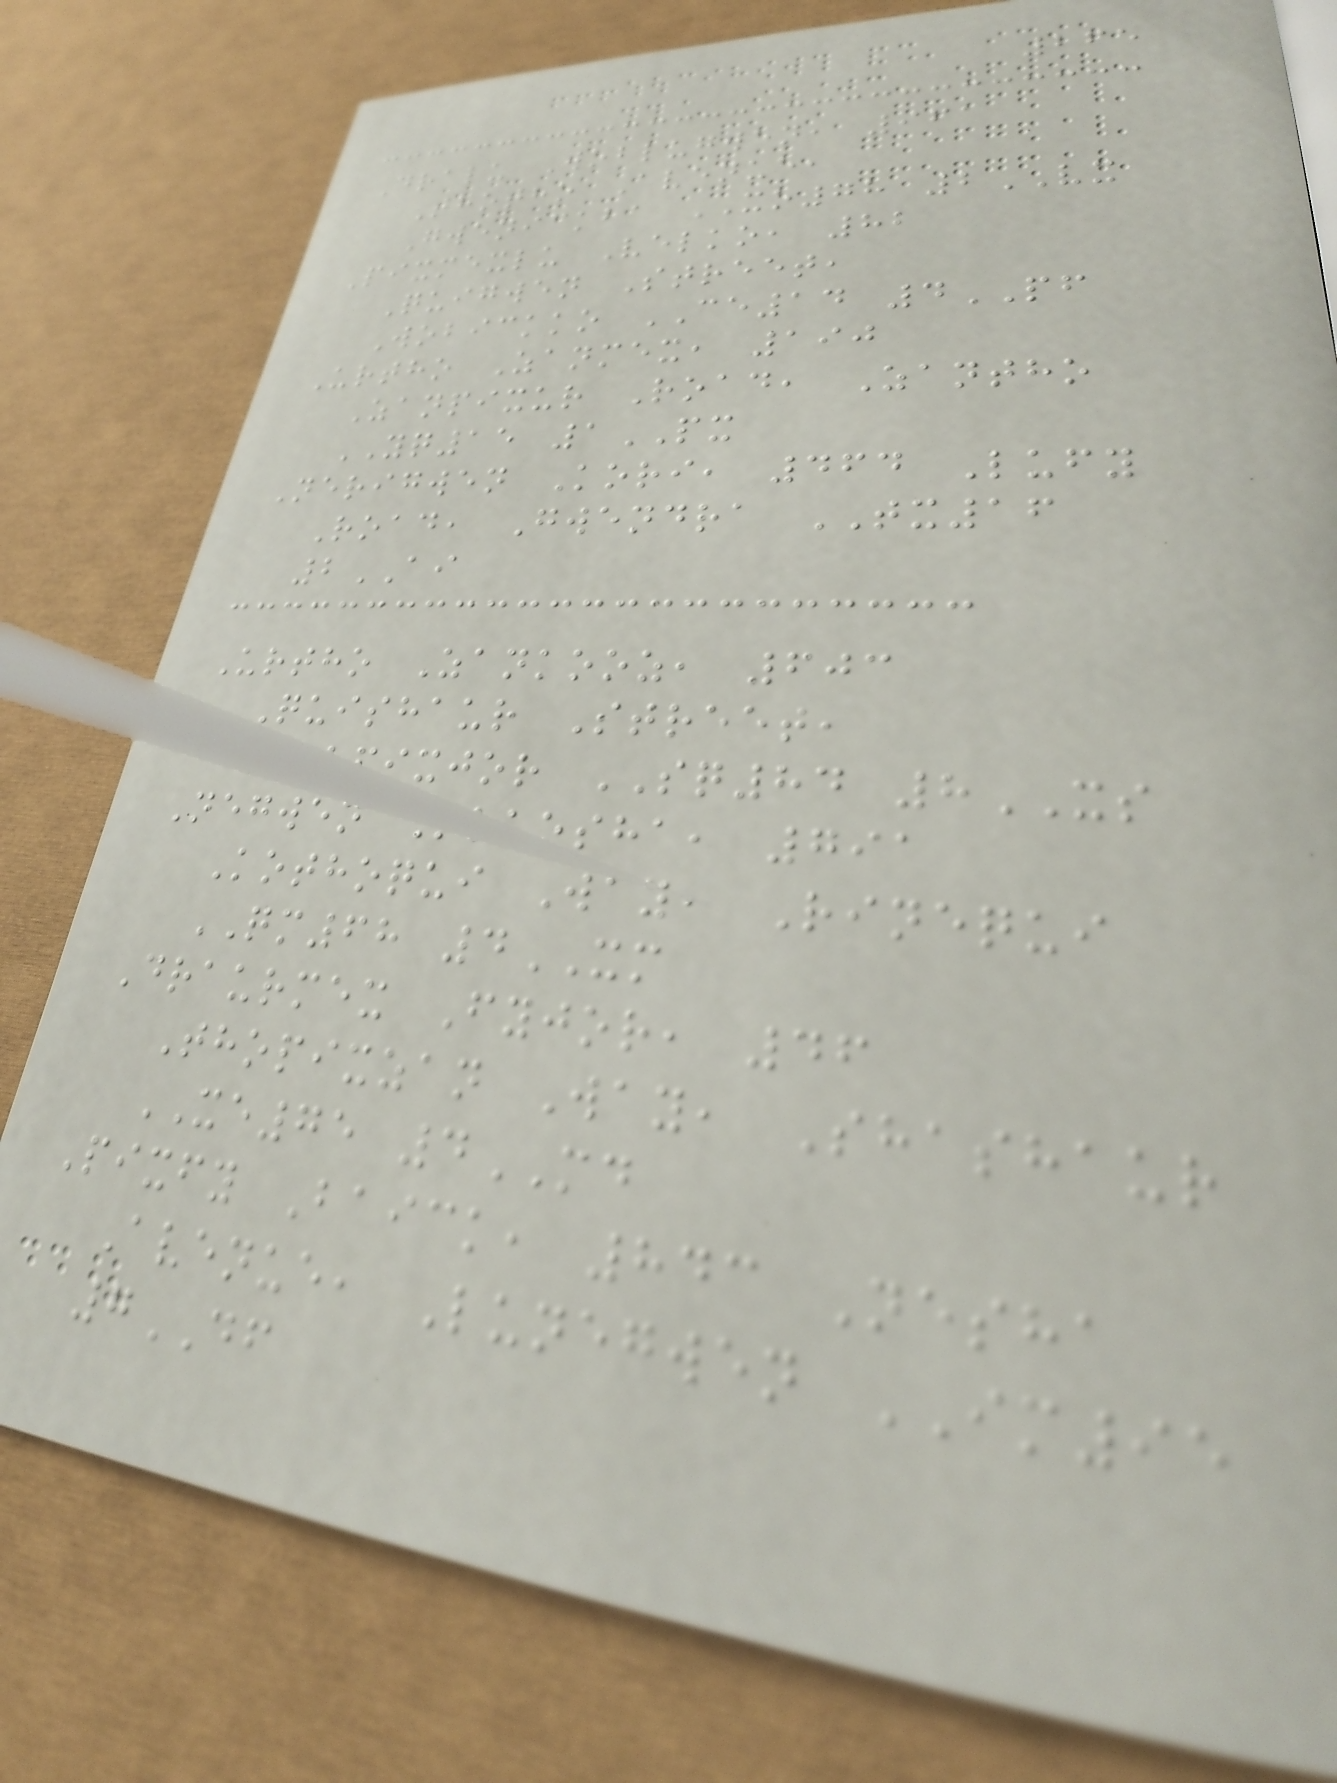265
Dralu Woblugwen, 961
Thotho Avenue,
Gwenickba XO78 2VX
Pixmexlu Velko, 82
Quigwen Street,
Wobickko CE14 4PF
Urtho Zanmex, 190
Zanpixur Road, Zantho
YQ15 1PX
Nerigwen Kori, 464 Lufy
Road, Gwendra TX16
2AI
Urtho Zankooz, 603
Quishaur Street,
Jorpixjor SQ84 8XS
Negwen Kokosha, 791
Kothoqui Way, Rinequi
QM68 4XM
Draurmex Fyjor, 46
Thopixzan Way, Shashaur
XE75 4MD
Pixfy Baick, 843 Nesha
Avenue, Lunegwen IM95
7DF
